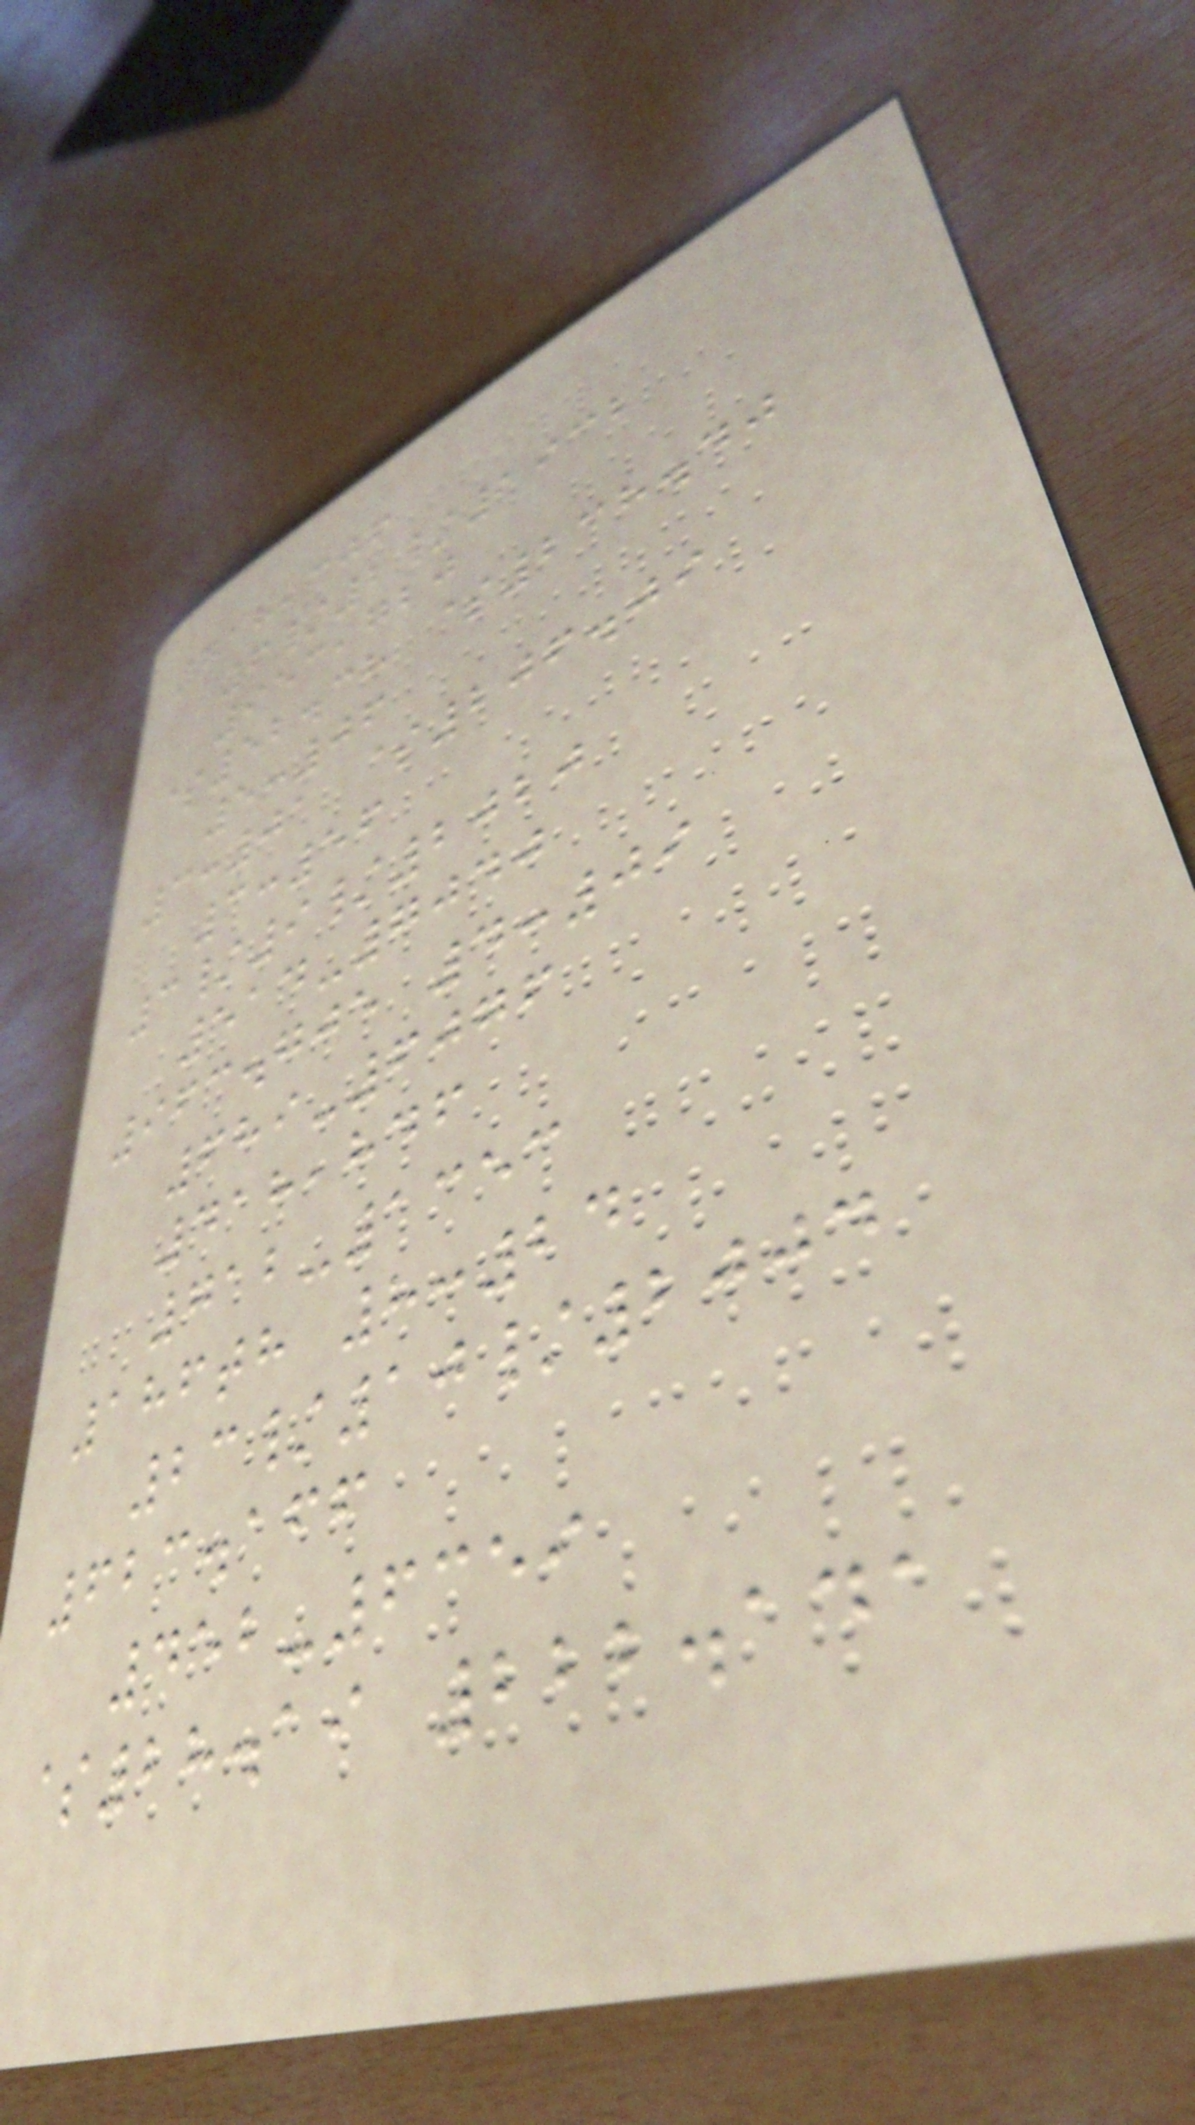718,306
6/2/1932
953,720
$52.38 $238.40
5:06
3:01 $206.09
3:56
3/9/2020
514-7040
963.705 4:09
689-6076
418,846
712-1353
186th 8:24
23/10/2004
623.166
452-6359
$28.19 222.141
